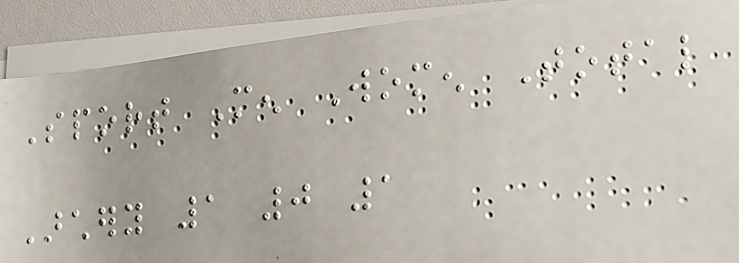Sport Men Women Total
Archery 1 0 1
